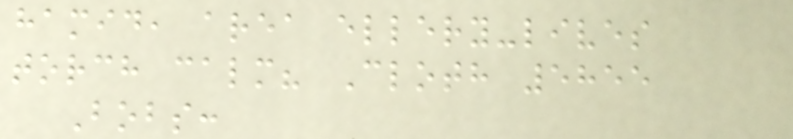hamid, area ellery-lives
torch calm? Cloth 5855
Bobs:
